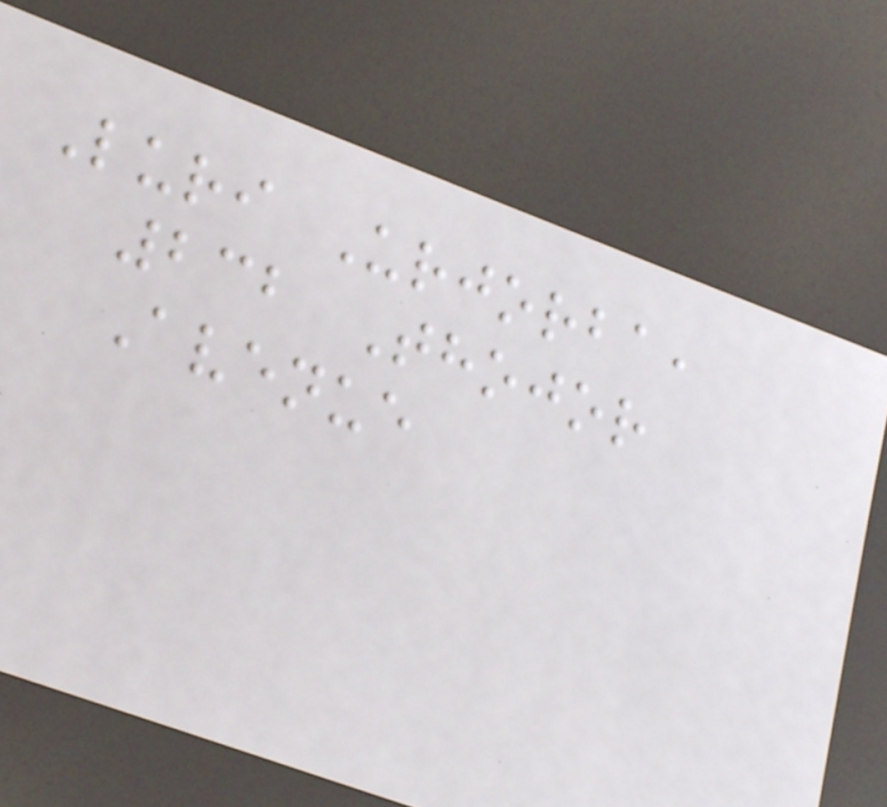Luri Urjorba,
232 Thojor
Avenue
